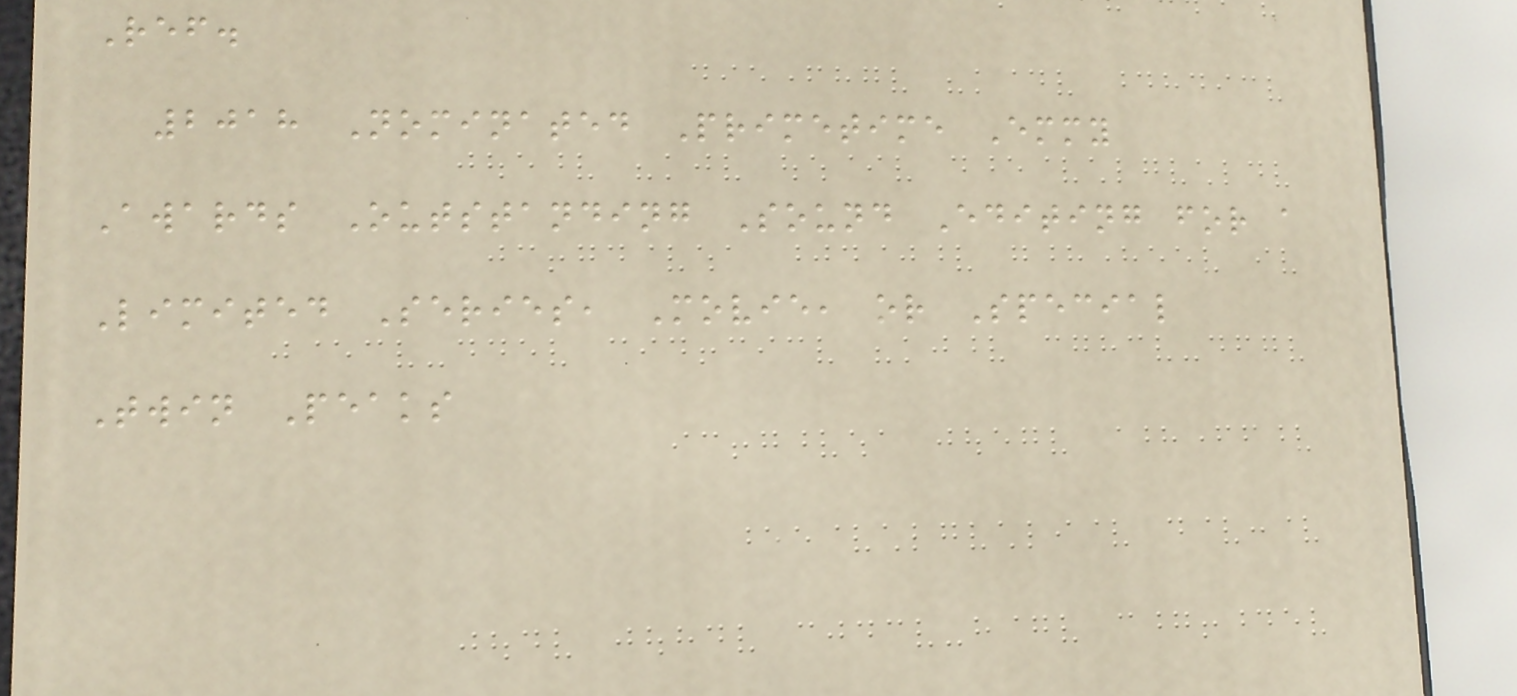Ref.
2018 Nominated Primetime Emmy
Awards Outstanding Sound Editing for a
Limited Series, Movie, or Special
Twin Peaks
